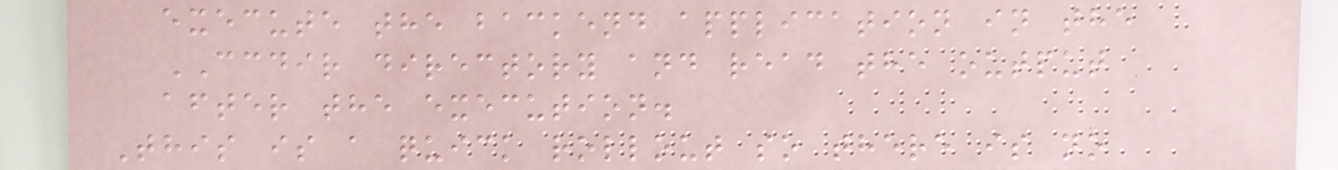execute the backend application in the
CCDIR directory and read the output
after the execution.
This is a quick rollout so there is no
